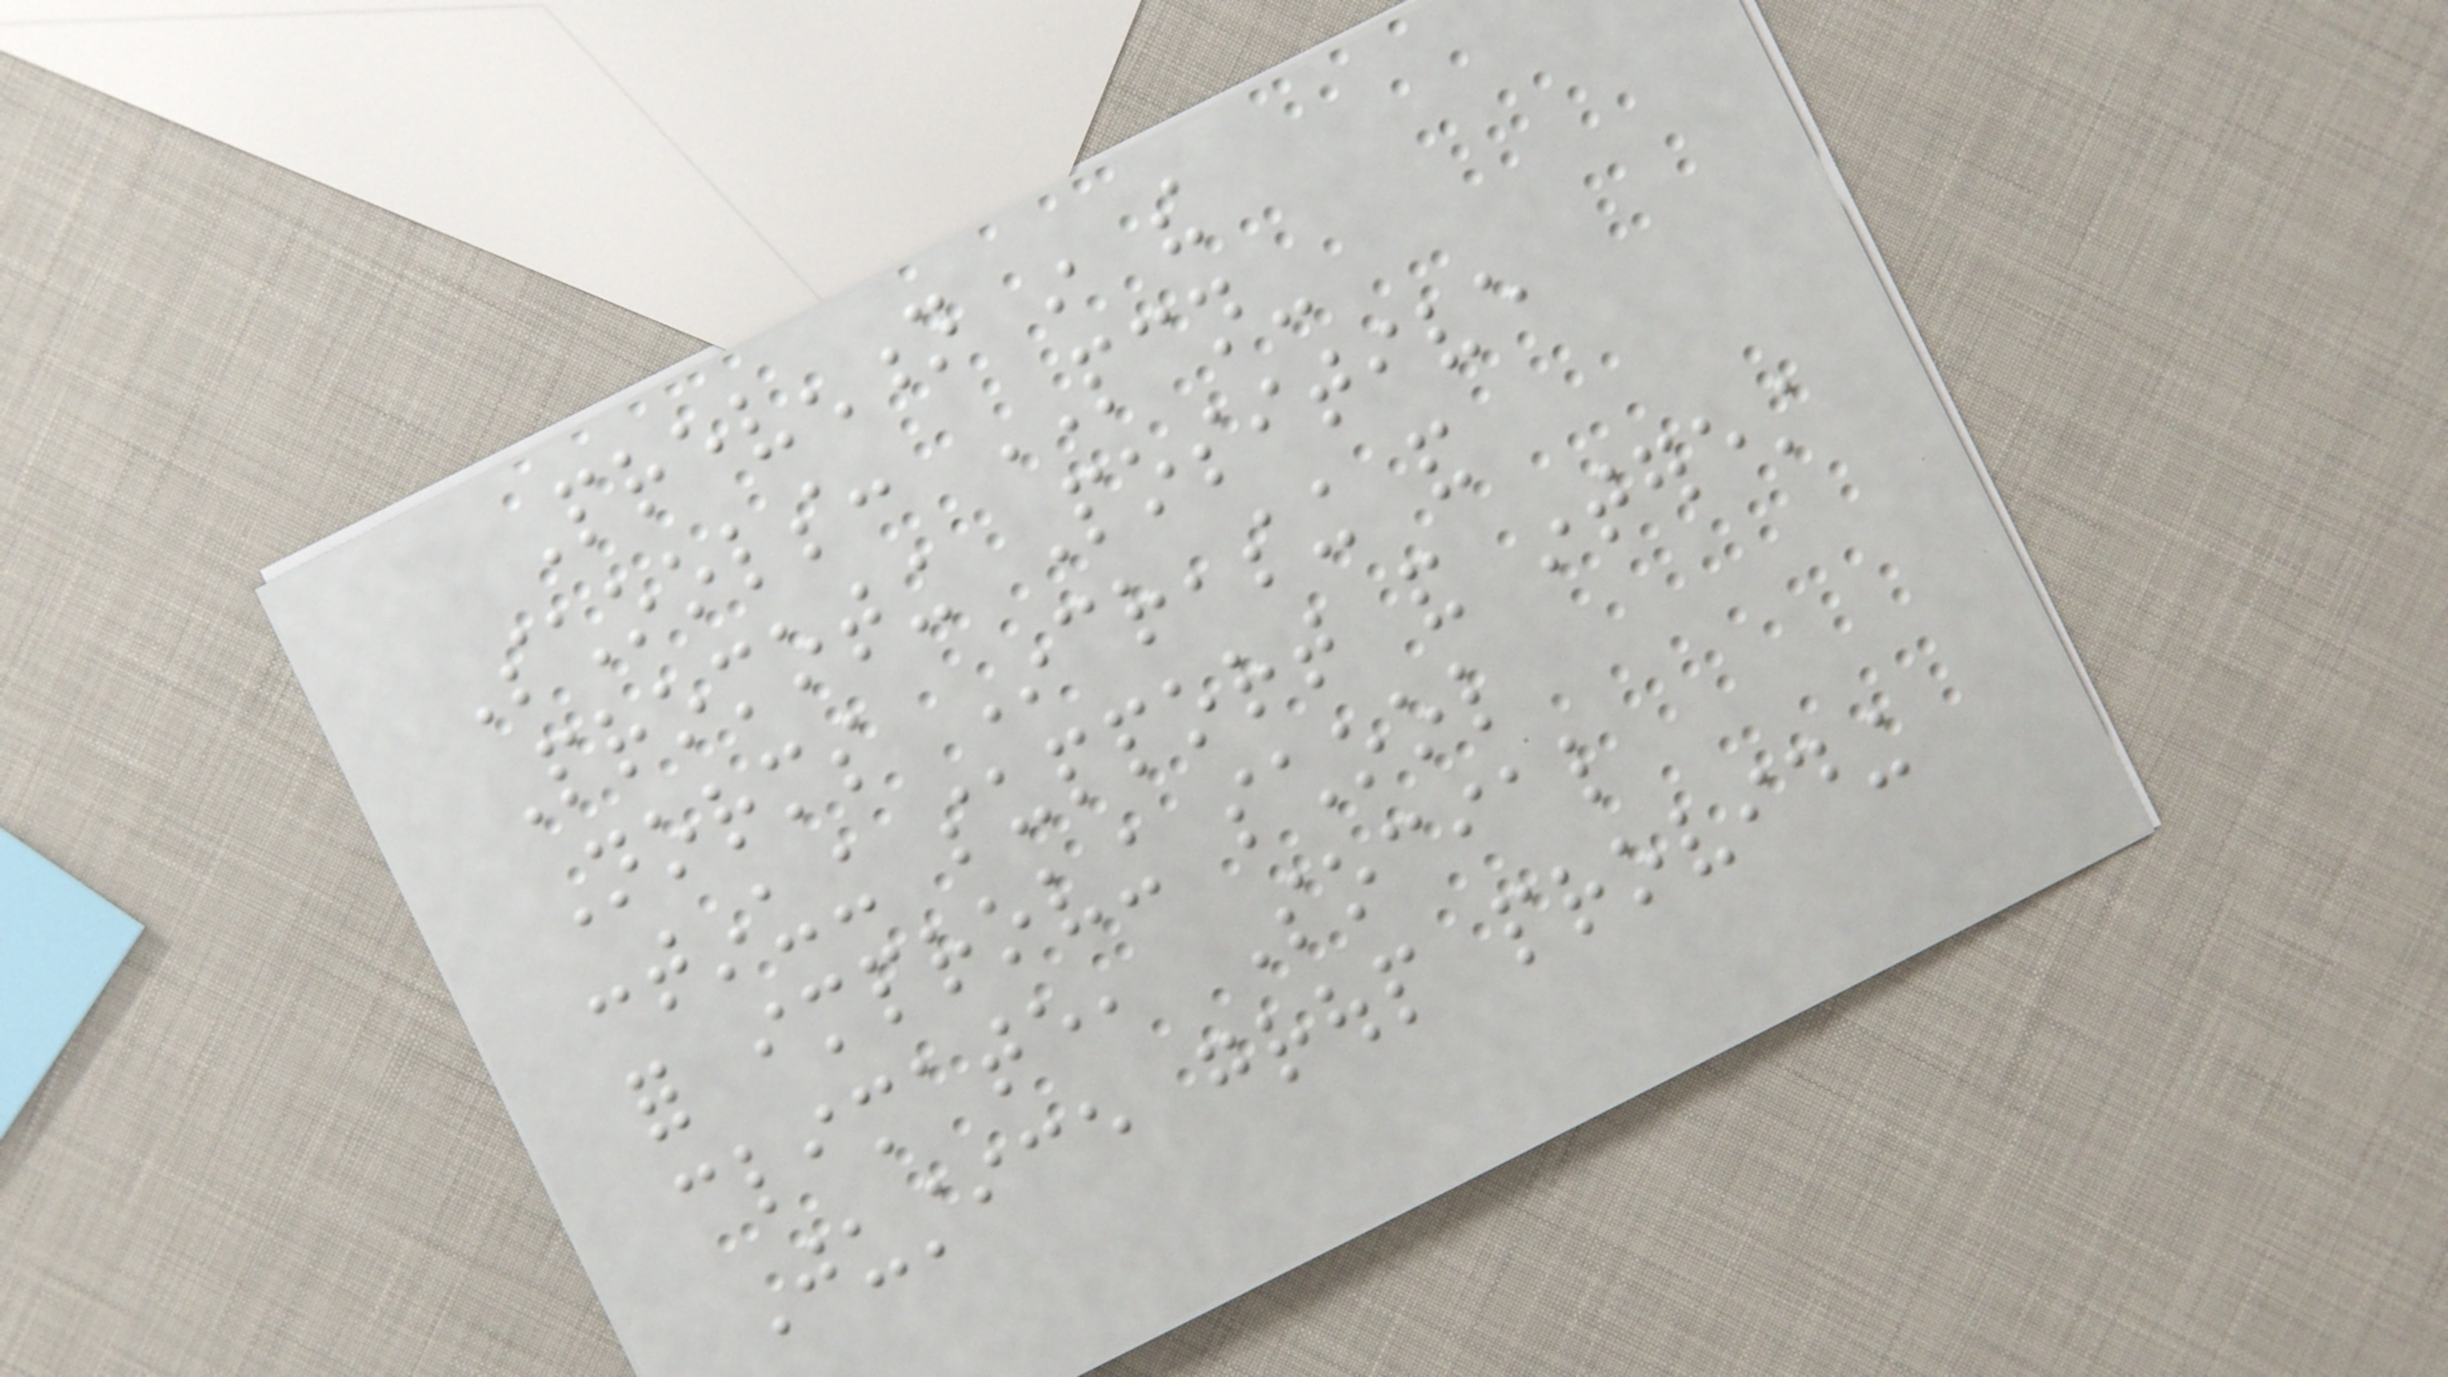Prevention in the
Schools: PCN-
Promoting Positive
Norms Increasing and
continuing support and interest
for improving school
climate, Social
Justice group providing
